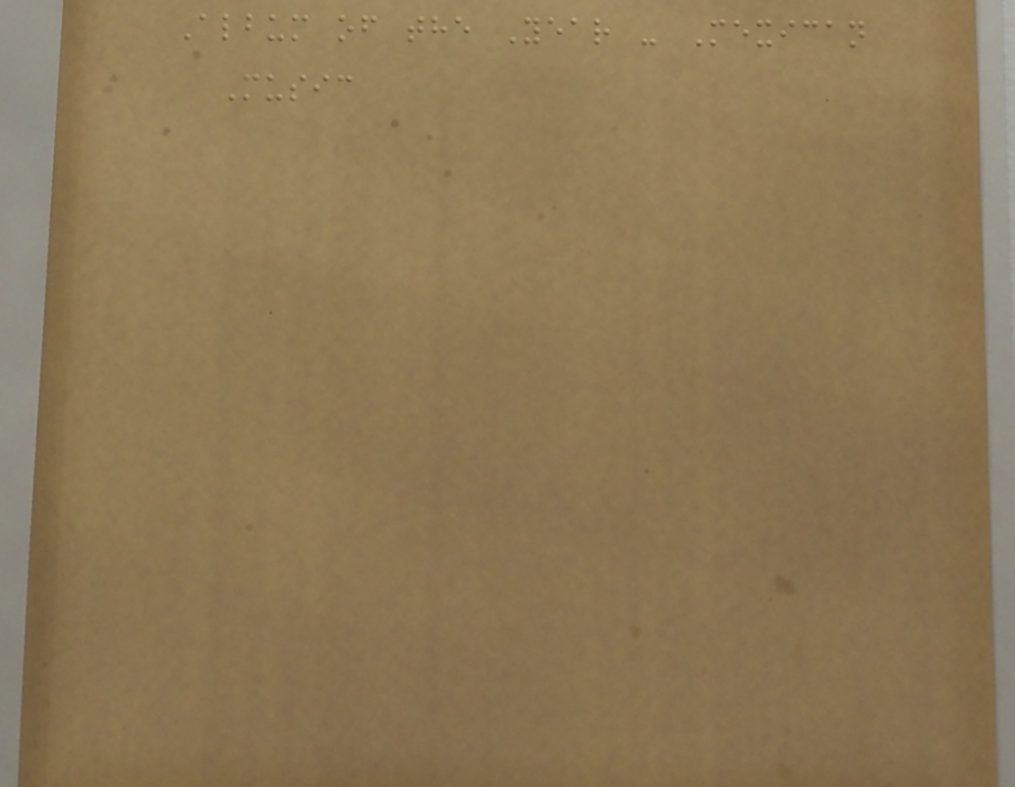Album of the Year - Mexican
Music
